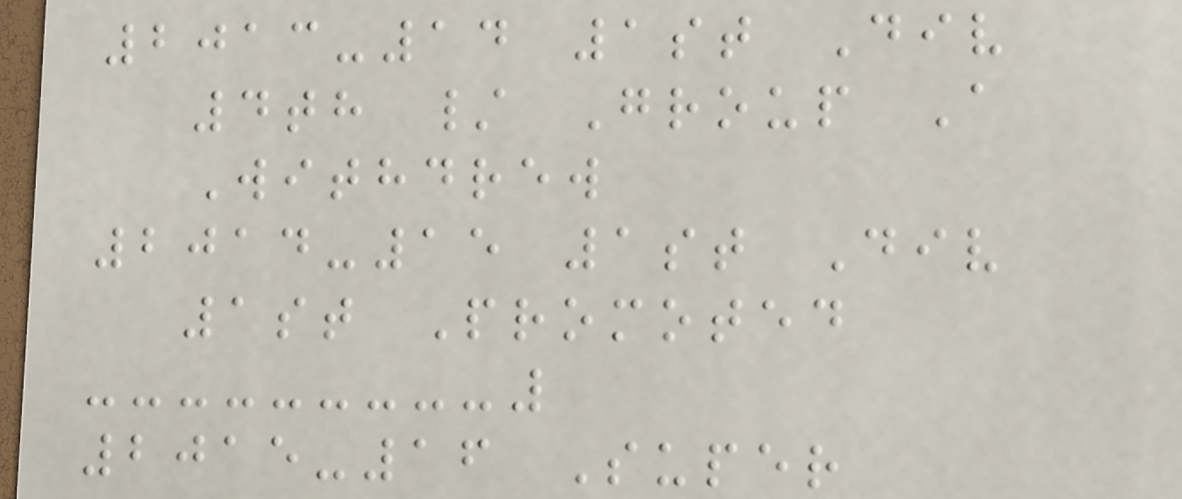2013-14 1st Div
4th / Group A
Withdrew
2014-15 1st Div
1st Promoted
2015-16 Super
